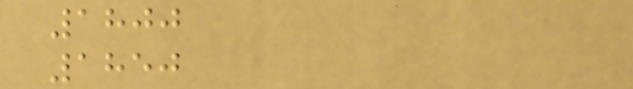1800
1850
